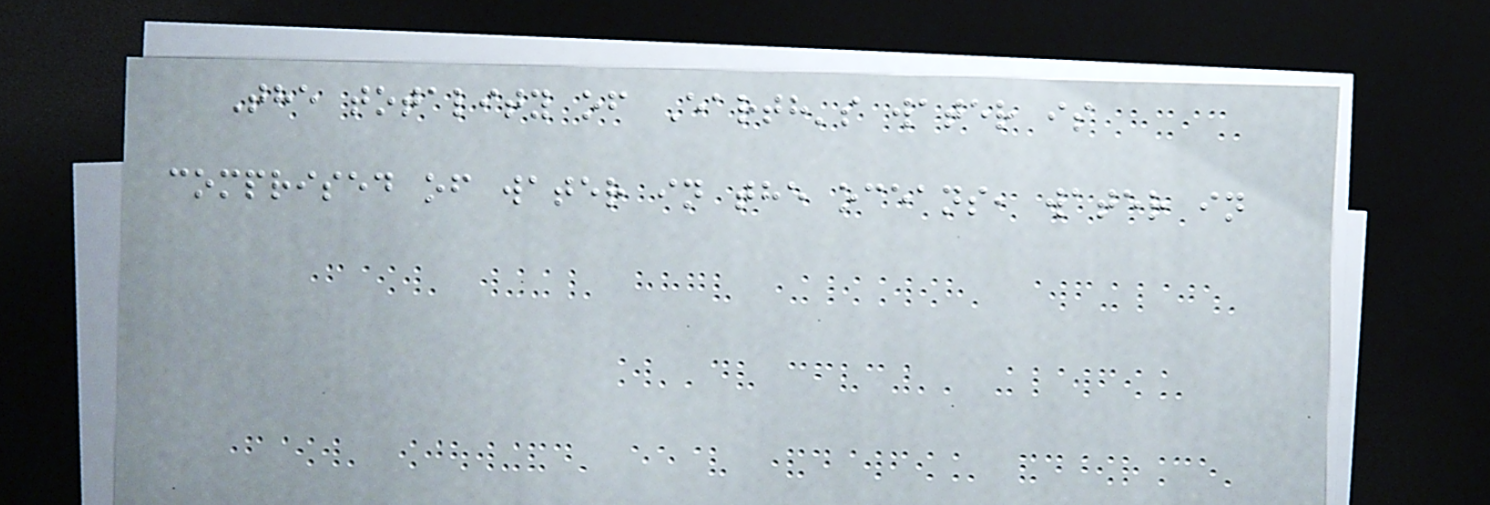The totality of Earth's water is
comprised of water in the oceans, water in
